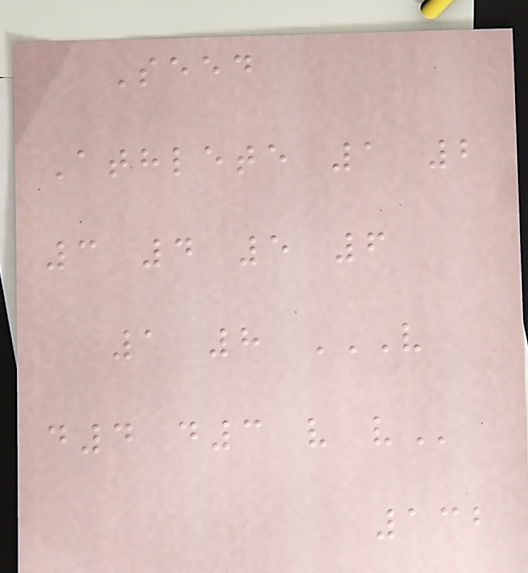Seed
Athlete 1 2
3 4 5 6
1 8 V
D4 D3 V V
132
